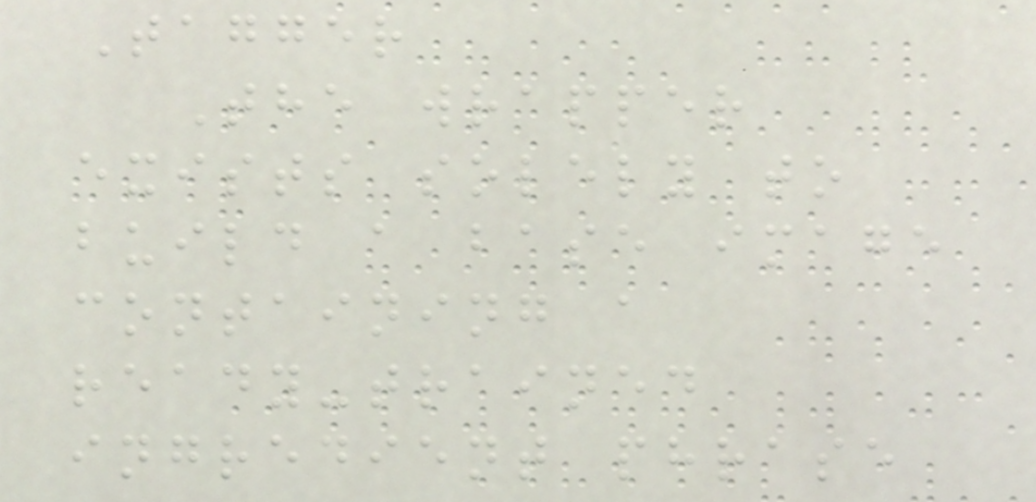Tagger
The wrapper
exists solely to
build a base image
containing a
ready-trained
ingredient phrase
